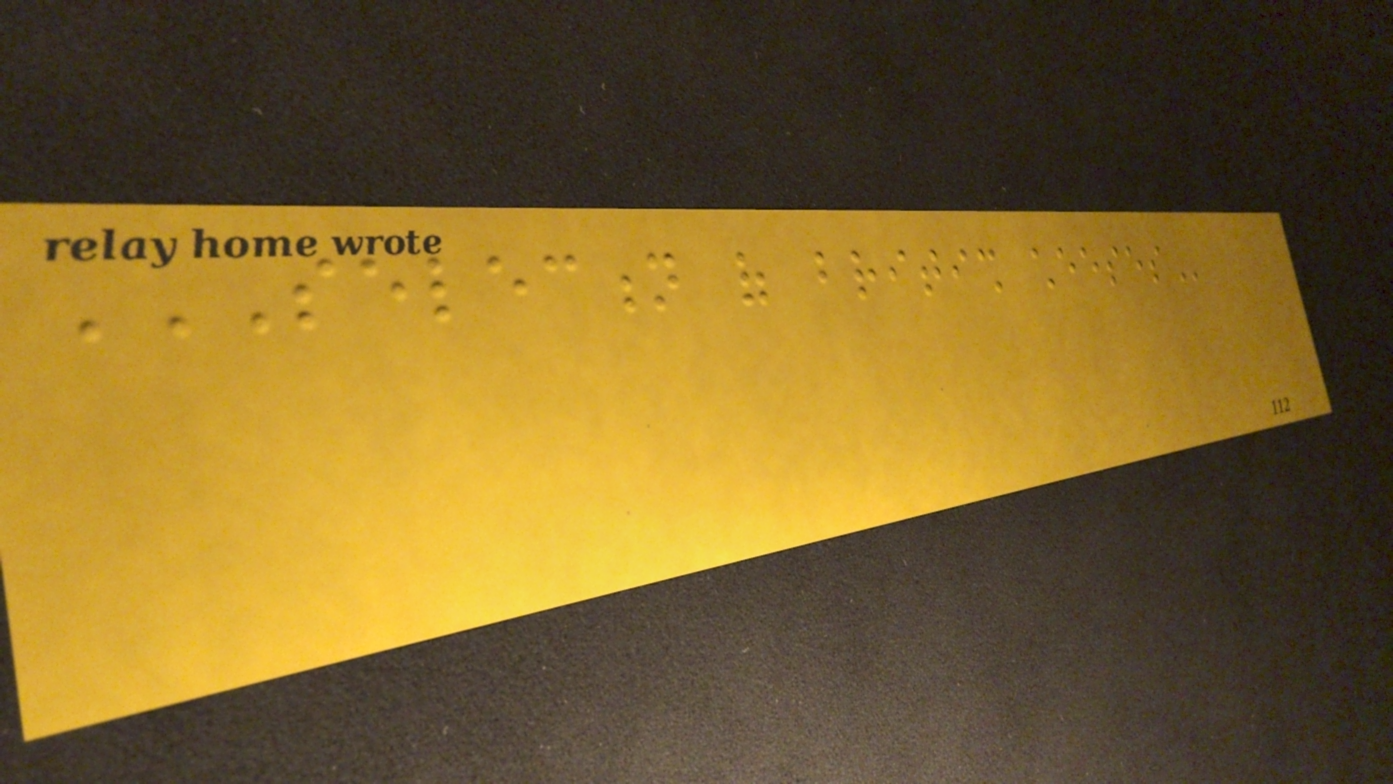SELECTION OF BRITISH CHEESES
